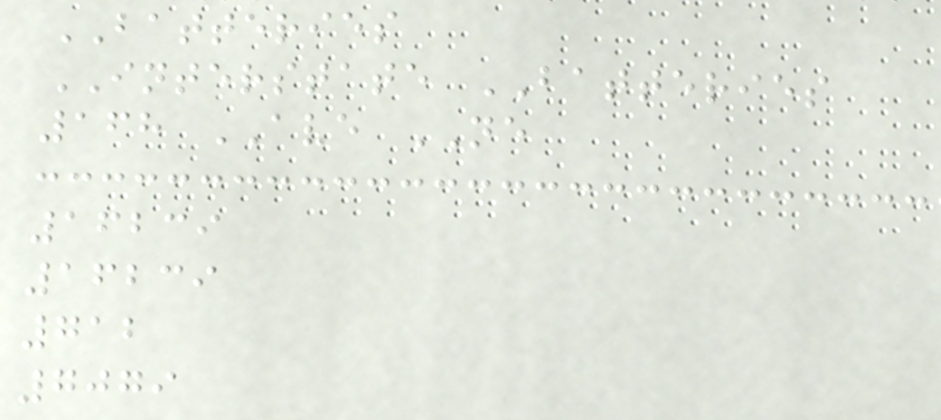BATTERIES
INTERSTATE BATTERIES
168 AVE NE
16239
16239
712
7079
